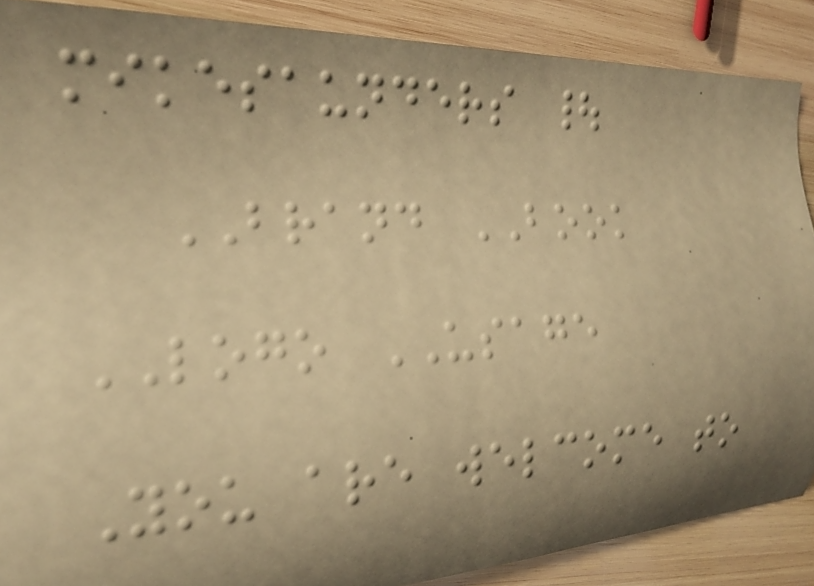mikesaunders |
BRAND BOOK
LOGO USAGE
You are welcome to
